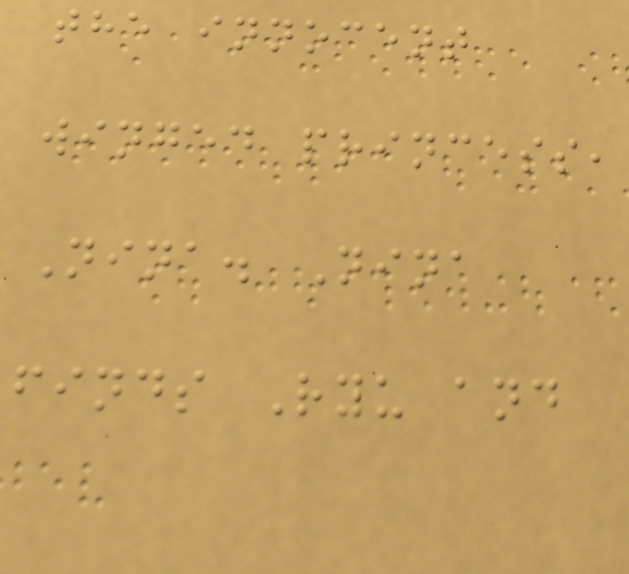the innocent
winged princess,
Nina. Nina
finds Ryu and
